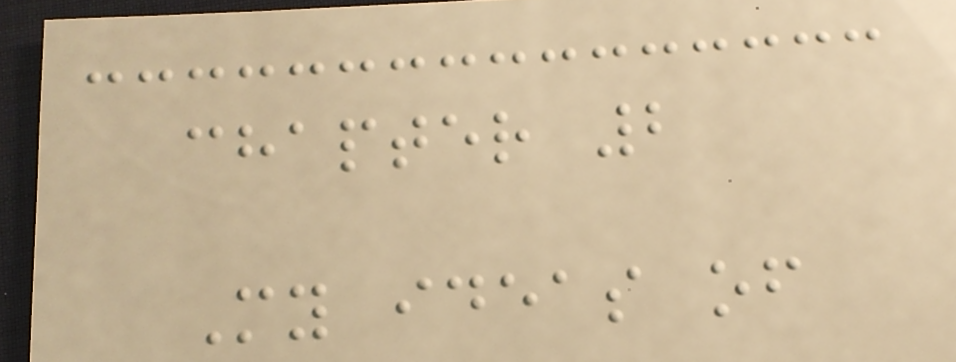chapter 2
My ideas of
